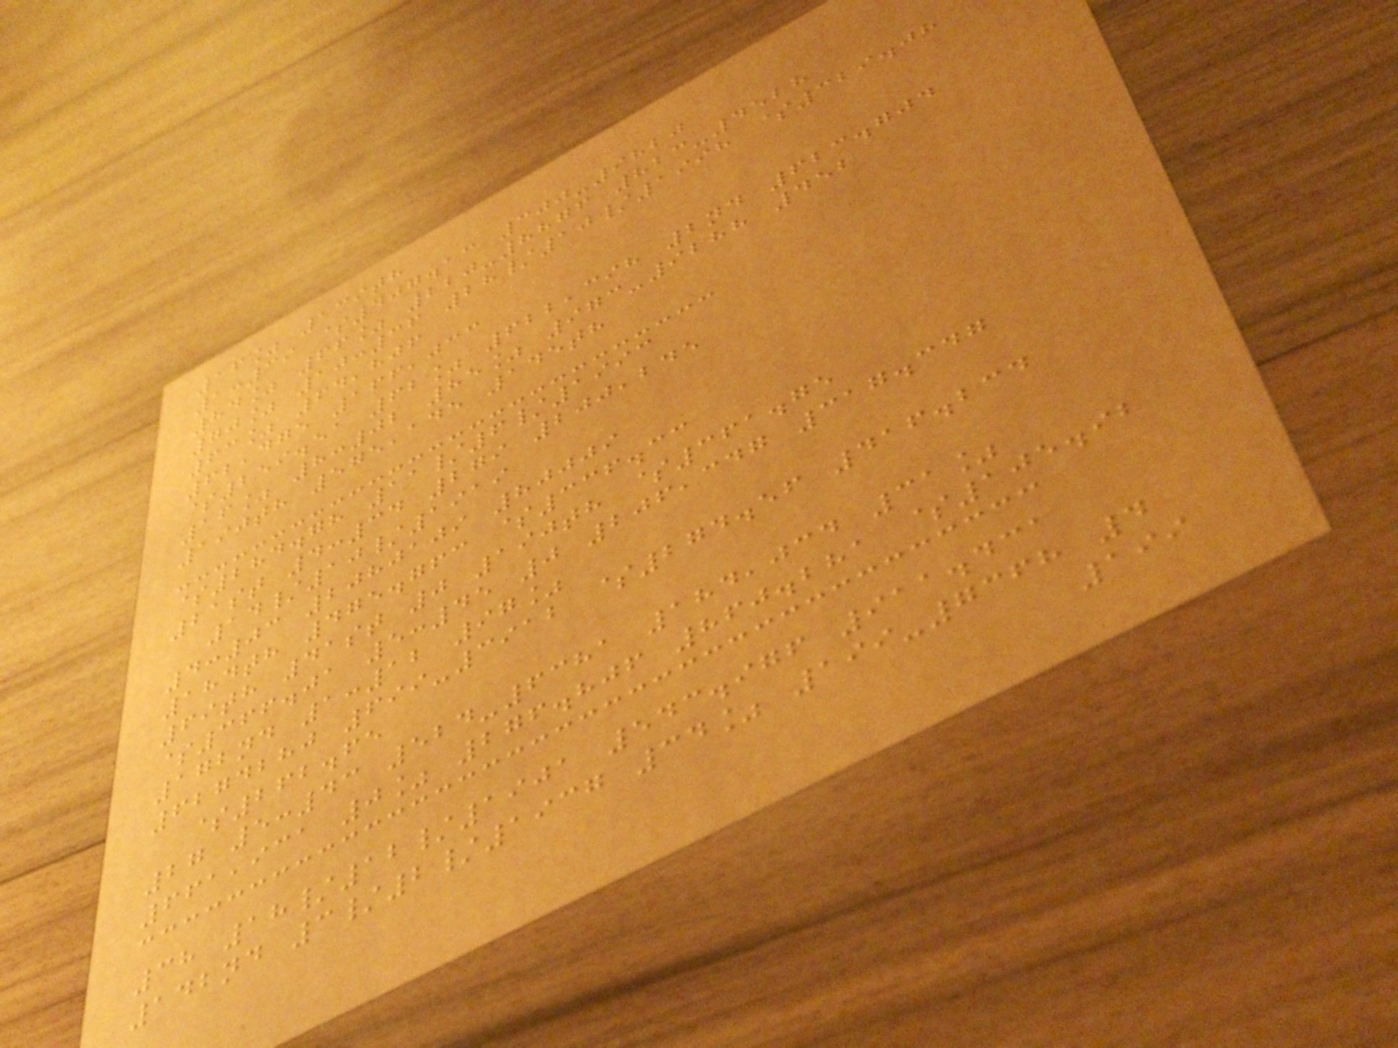16% 139th
1:39 $407.13 300-9820
84% 66% 220-8876 823-4528
70% 10:36 28/10/1998 $329.08
63% 64,806
62,475 166,033
$259.51 62% 622,398 2nd 623.704
16% 8:02 85% 973-9288 452
190th 575,145 145th
$284.78 11/6/1993
21st 4:34 279 200,245
14/10/1919
4:03 2080109 80009
184th 475.763 $336.33
69th 41st 0 190th $361.75
$366.01 5:45 0 206,347 317.347
172nd 1:12 97%
6274280 699-3912 $274.56 416.234
$262.65
27 5:43 524-6381 184,034 31%
661,931 0% 276.806 860.281 $105.92
38 18/12/1901 543.976 911.431
142nd 3/2/1937 34% 199-7368 4
199
